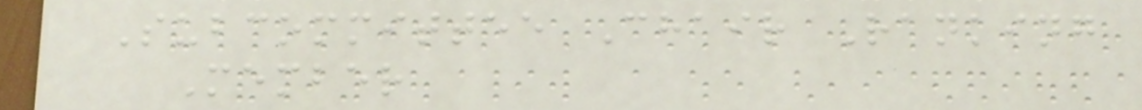Subcommittee Chair Ranking
Member
